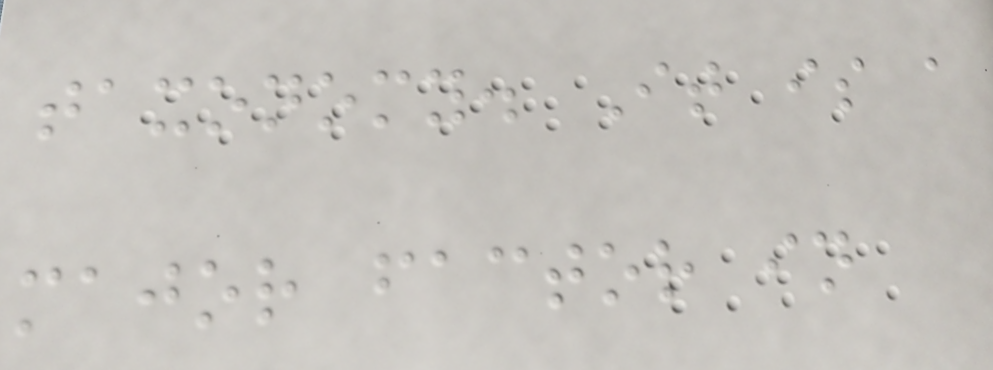taxonomy. It is a
major factor in
